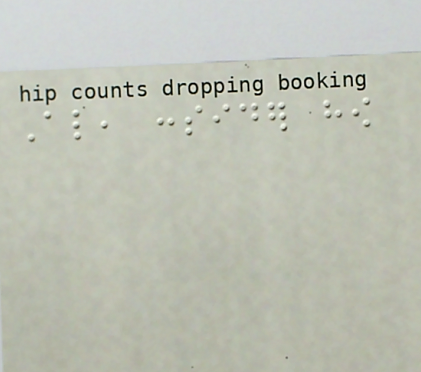Also, consider how
